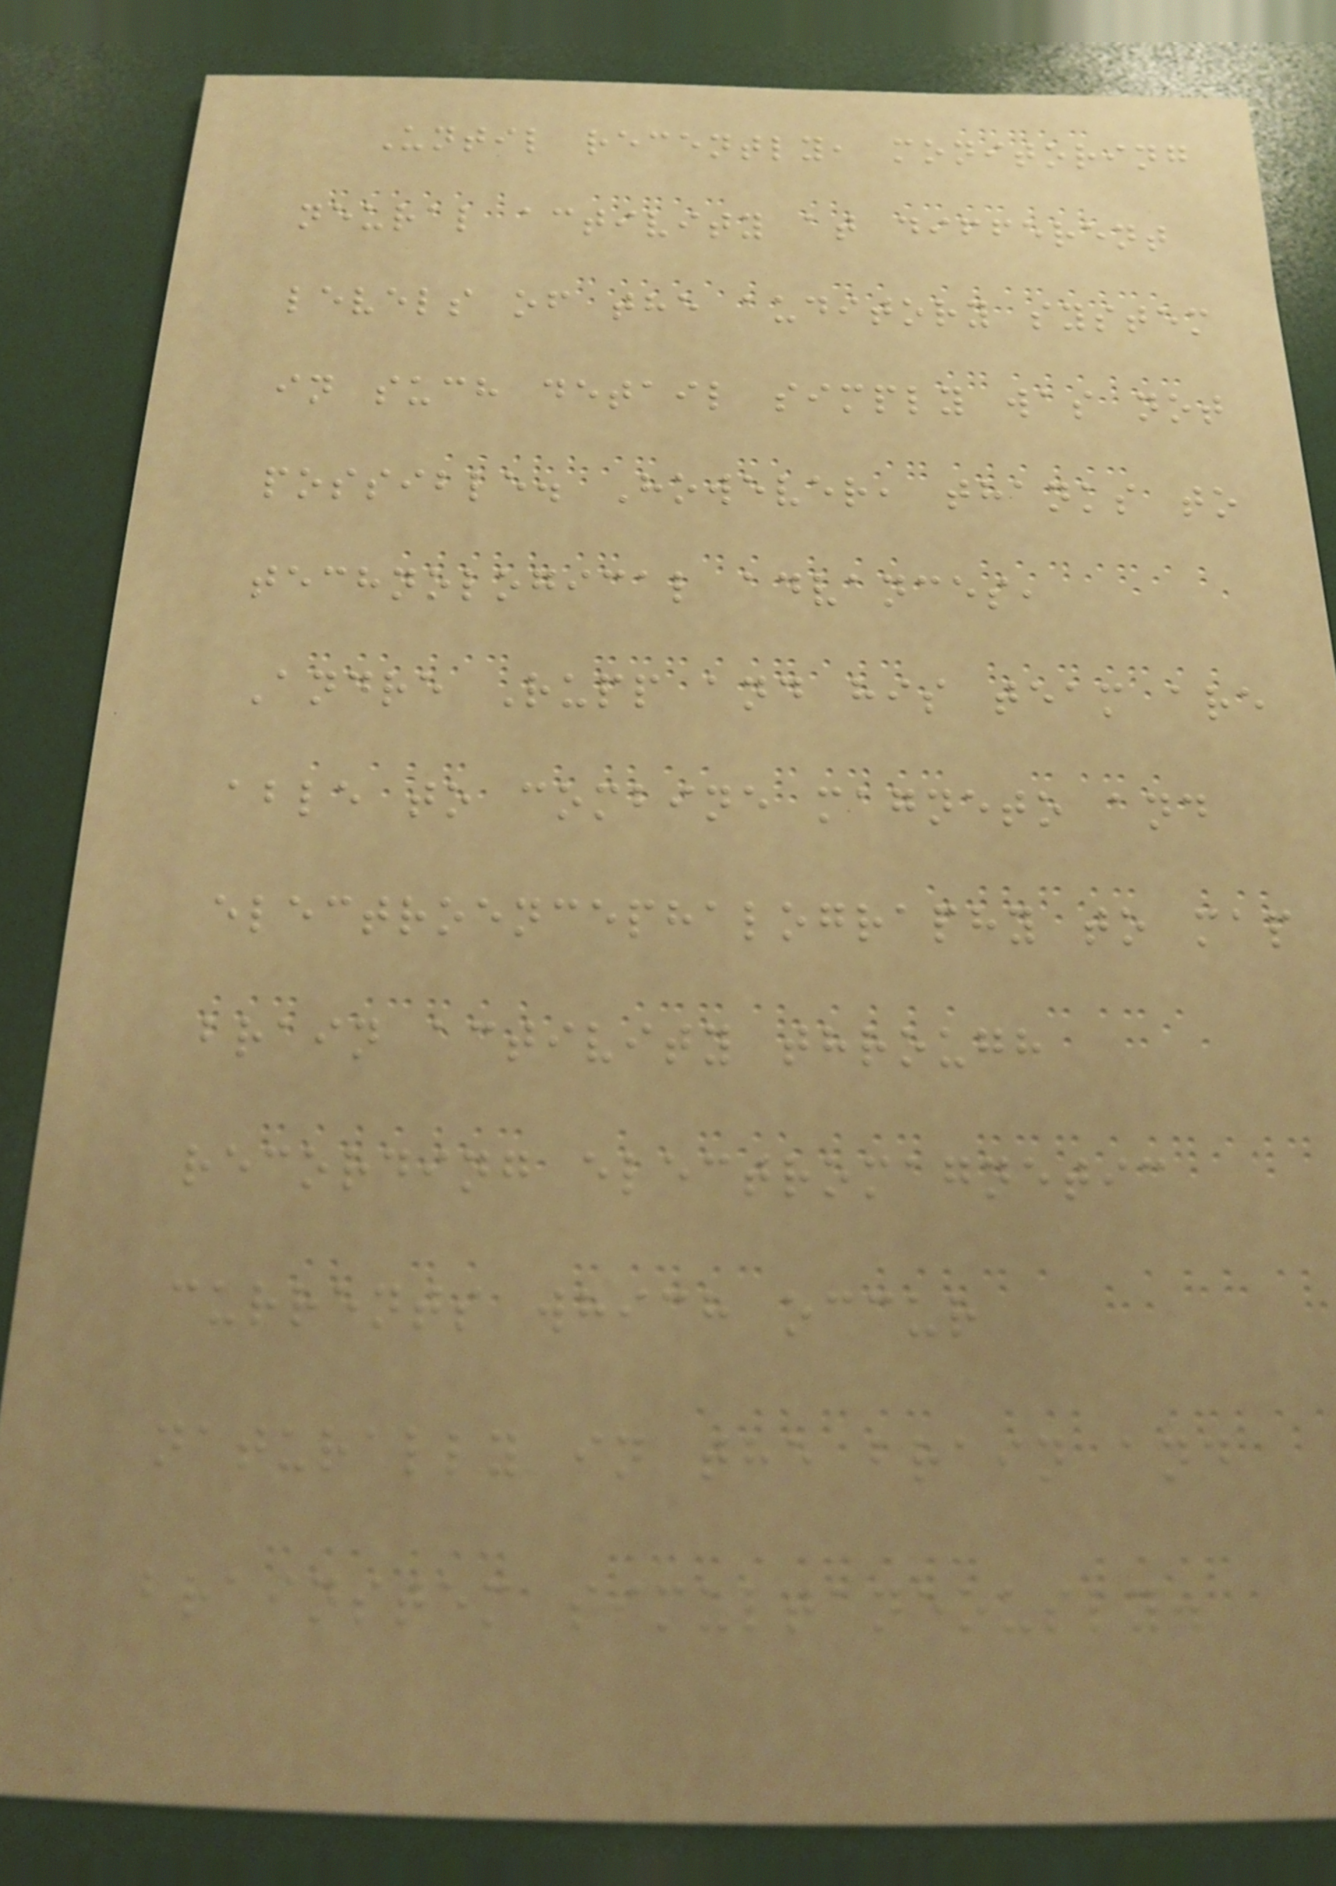Until recently, monitoring
neural activity at different
levels of the auditory system
in such detail simply was not
possible. However, thanks to
technological advances,
Andre Rupp and his team are
able to combine magneto and
electroencephalography to map
brain activity through
recording electromagnetic
currents which occur
naturally in the brain and
brainstem simultaneously.
